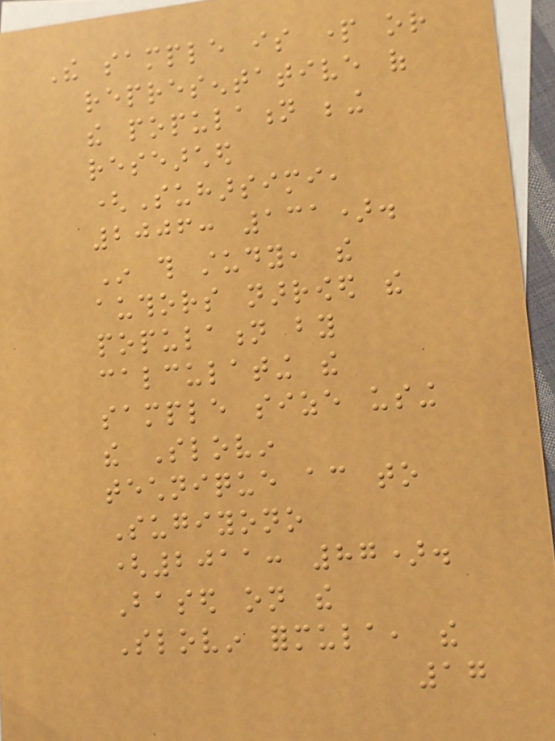The sample is part or
representative of
the population being
researched
(Suharsimi,
2006: 131).
In this study, the
authors narrowed the
population by
calculating the
sample size using
the Slovin
technique according to
Sugiyono
(2011: 87).
Based on the
Slovin formula, the
17
